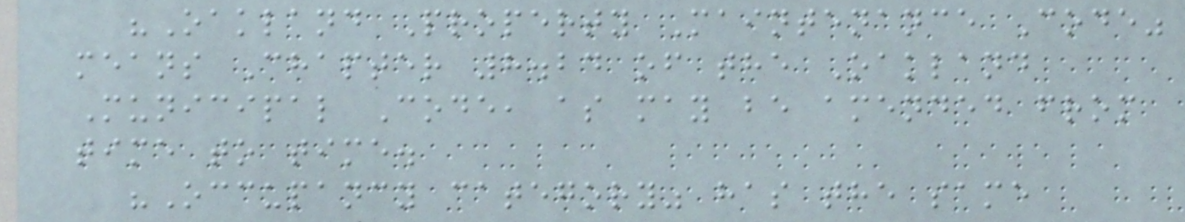"Oakland Property Maintenance Code"
means Chapter 8.24 of the Oakland
Municipal Code, as may be amended from
time to time.
"Occupancy category" has the same
